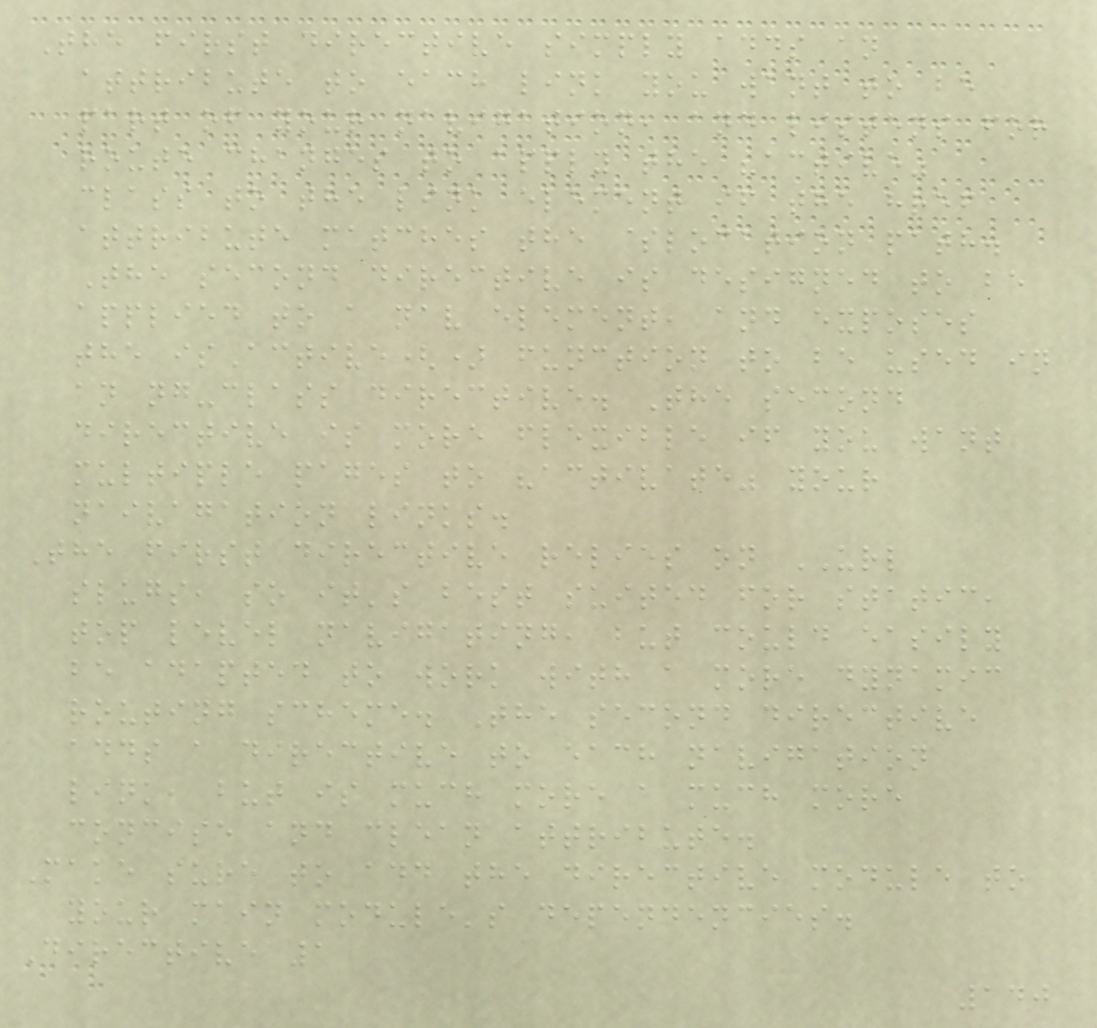The first directive simply adds an
attribute to each link you want to be
part of your navigation, and listens for
route changes to apply the "active"
class to the link element if the href
attribute matches the $location path.
The second directive is designed to be
applied to a nav element, and exposes
the isActive() function to be used in
an ng-class directive. The second
directive is more flexible if you want
multiple pages to "activate" your
naivagation links.
The first directive relies on URL
slugs, so it's best suited for static,
top level navigating, but could easily
be adapted to work with a more dynamic
routing scheme. The second directive
adds a directive to each navigation
link, but is much more a much more
concise and clean attribute.
Make sure to add the directive module to
your main module's dependencies.
Directive 1
140
